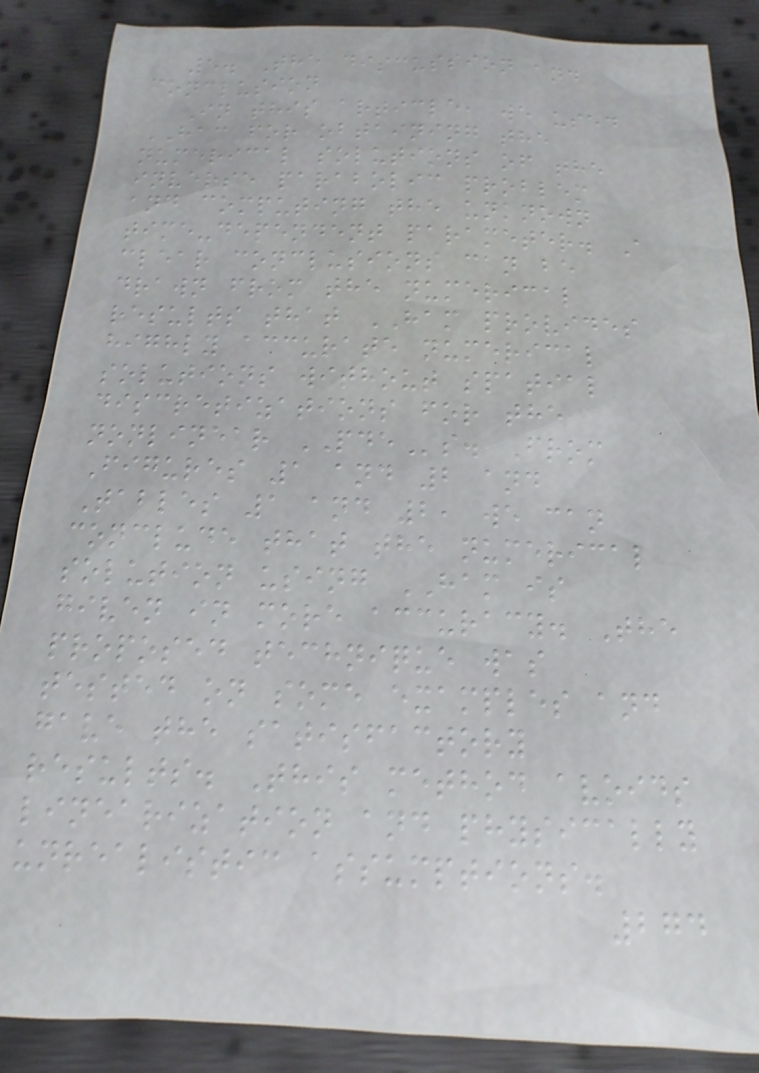5. The discussion and
conclusion
In this article, we used
HAM for obtaining the
numerical solutions of the
inverse parabolic problem
and computing the unknown
time-dependent parameter. A
clear conclusions can be
drawn from the numerical
results that HAM provides
highly accurate numerical
solutions without spatial
discretizations for the
nonlinear PDEs. From
Figures 1 and 2 and
Tables 1 and 2, we can
conclude that the numerical
solution using HAM is
given in more accuracy. The
proposed technique was
tested on some examples and
gave the satisfactory
results. This method avoids
linearization and physically
unrealistic assumptions.
274
